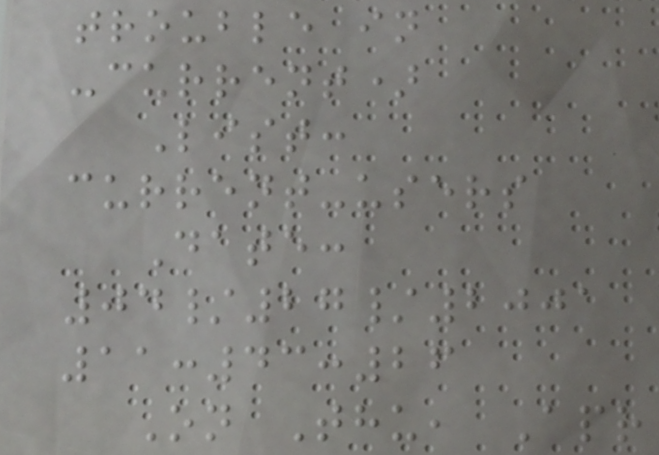trouble in
-current)
List:
current-users
Date:
04/27/2001
11:43:26
On Thu, Apr
